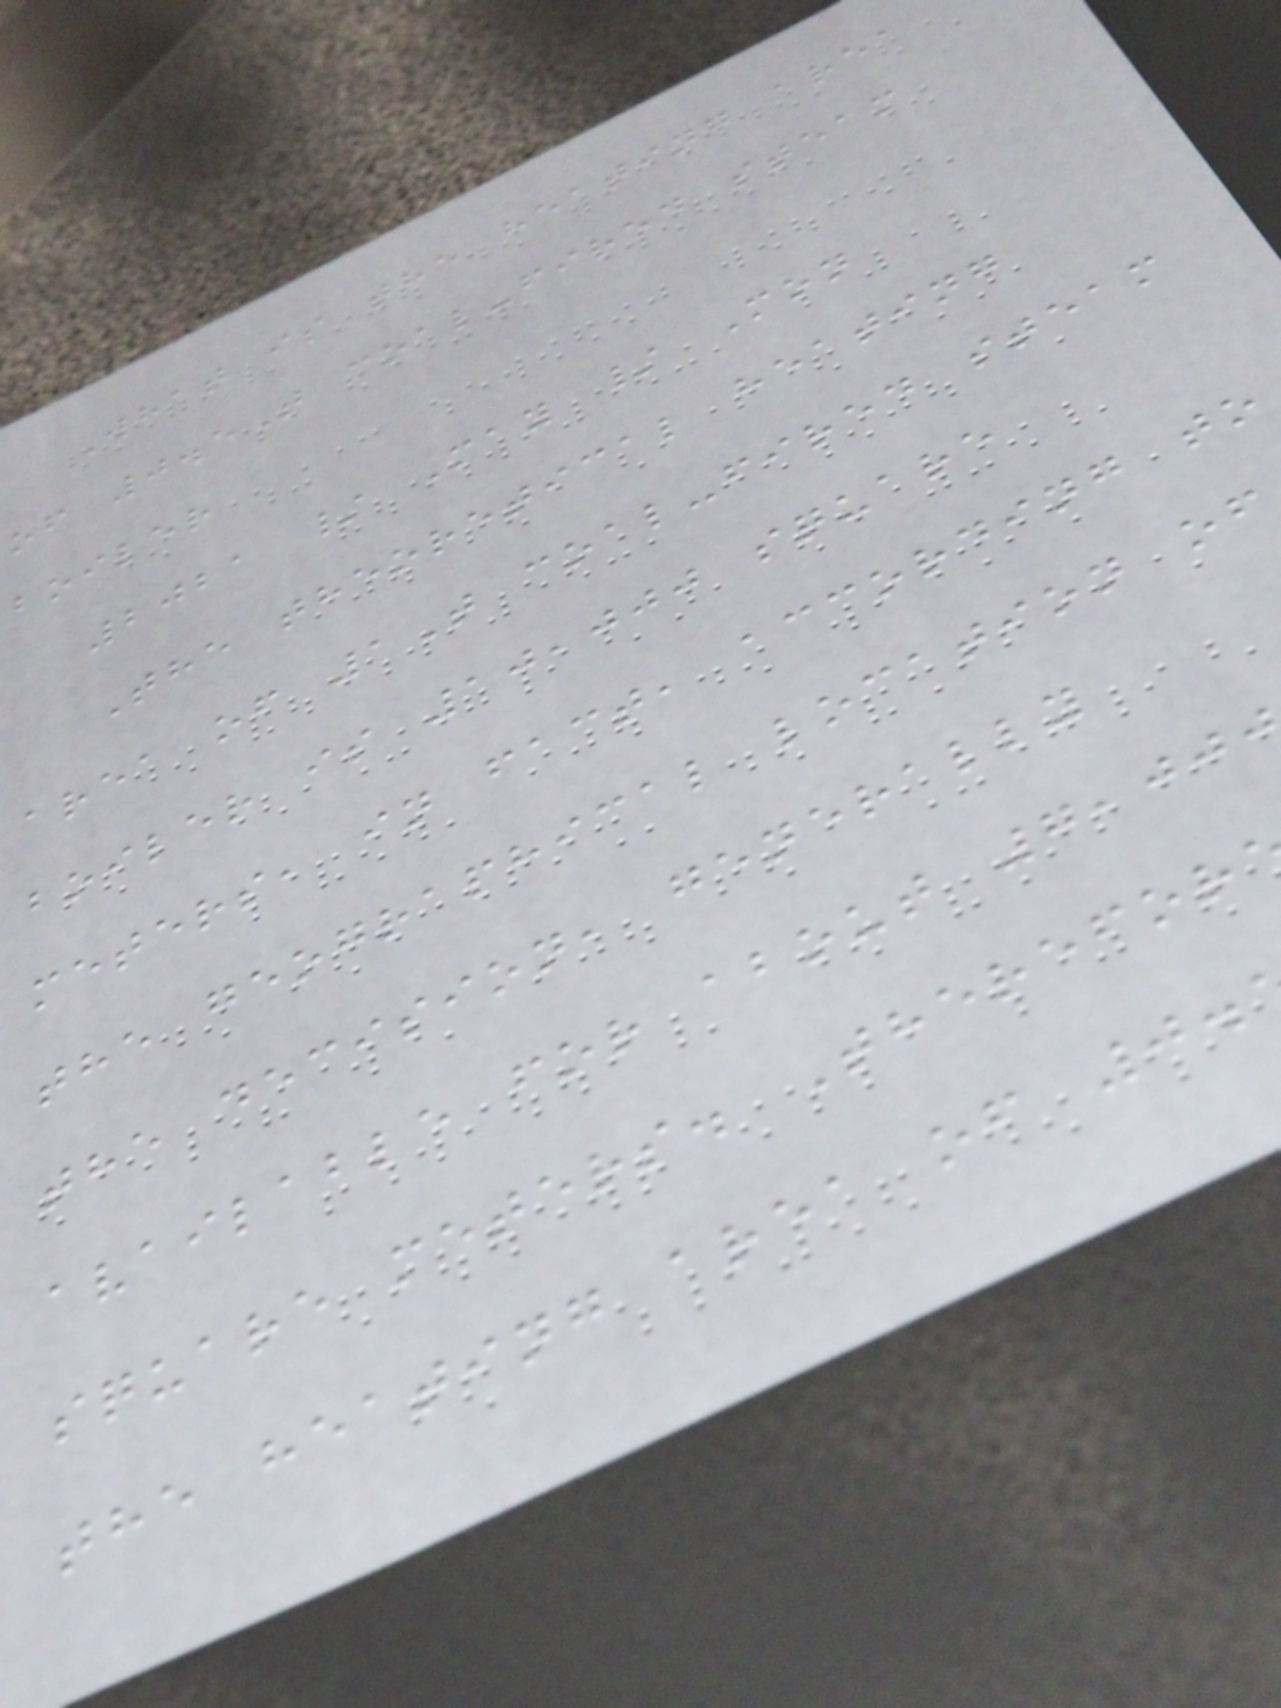What is the heating area
of 0.5T coal-fired steam
boiler
2021 / May / Mon
The theoretical heating
area of 1T coal-fired steam
boiler is 10,000 square
meters, in fact, according to
the geographical location of
the decision, generally
available for about 7,00
square meters. Therefor
the heating area of 0.
